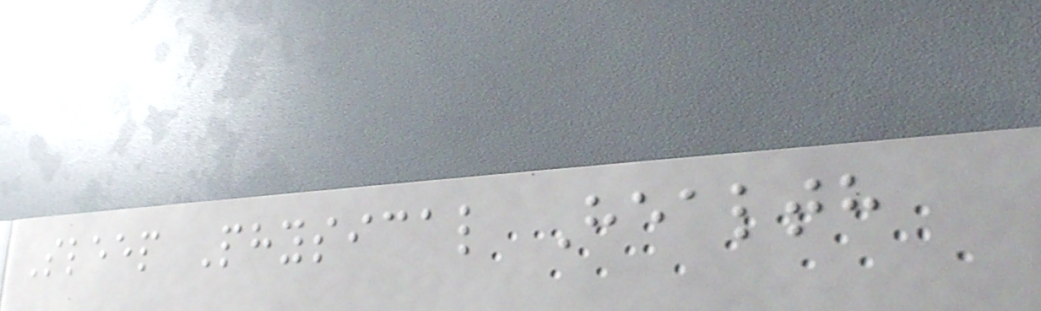Sleep Physical Health
